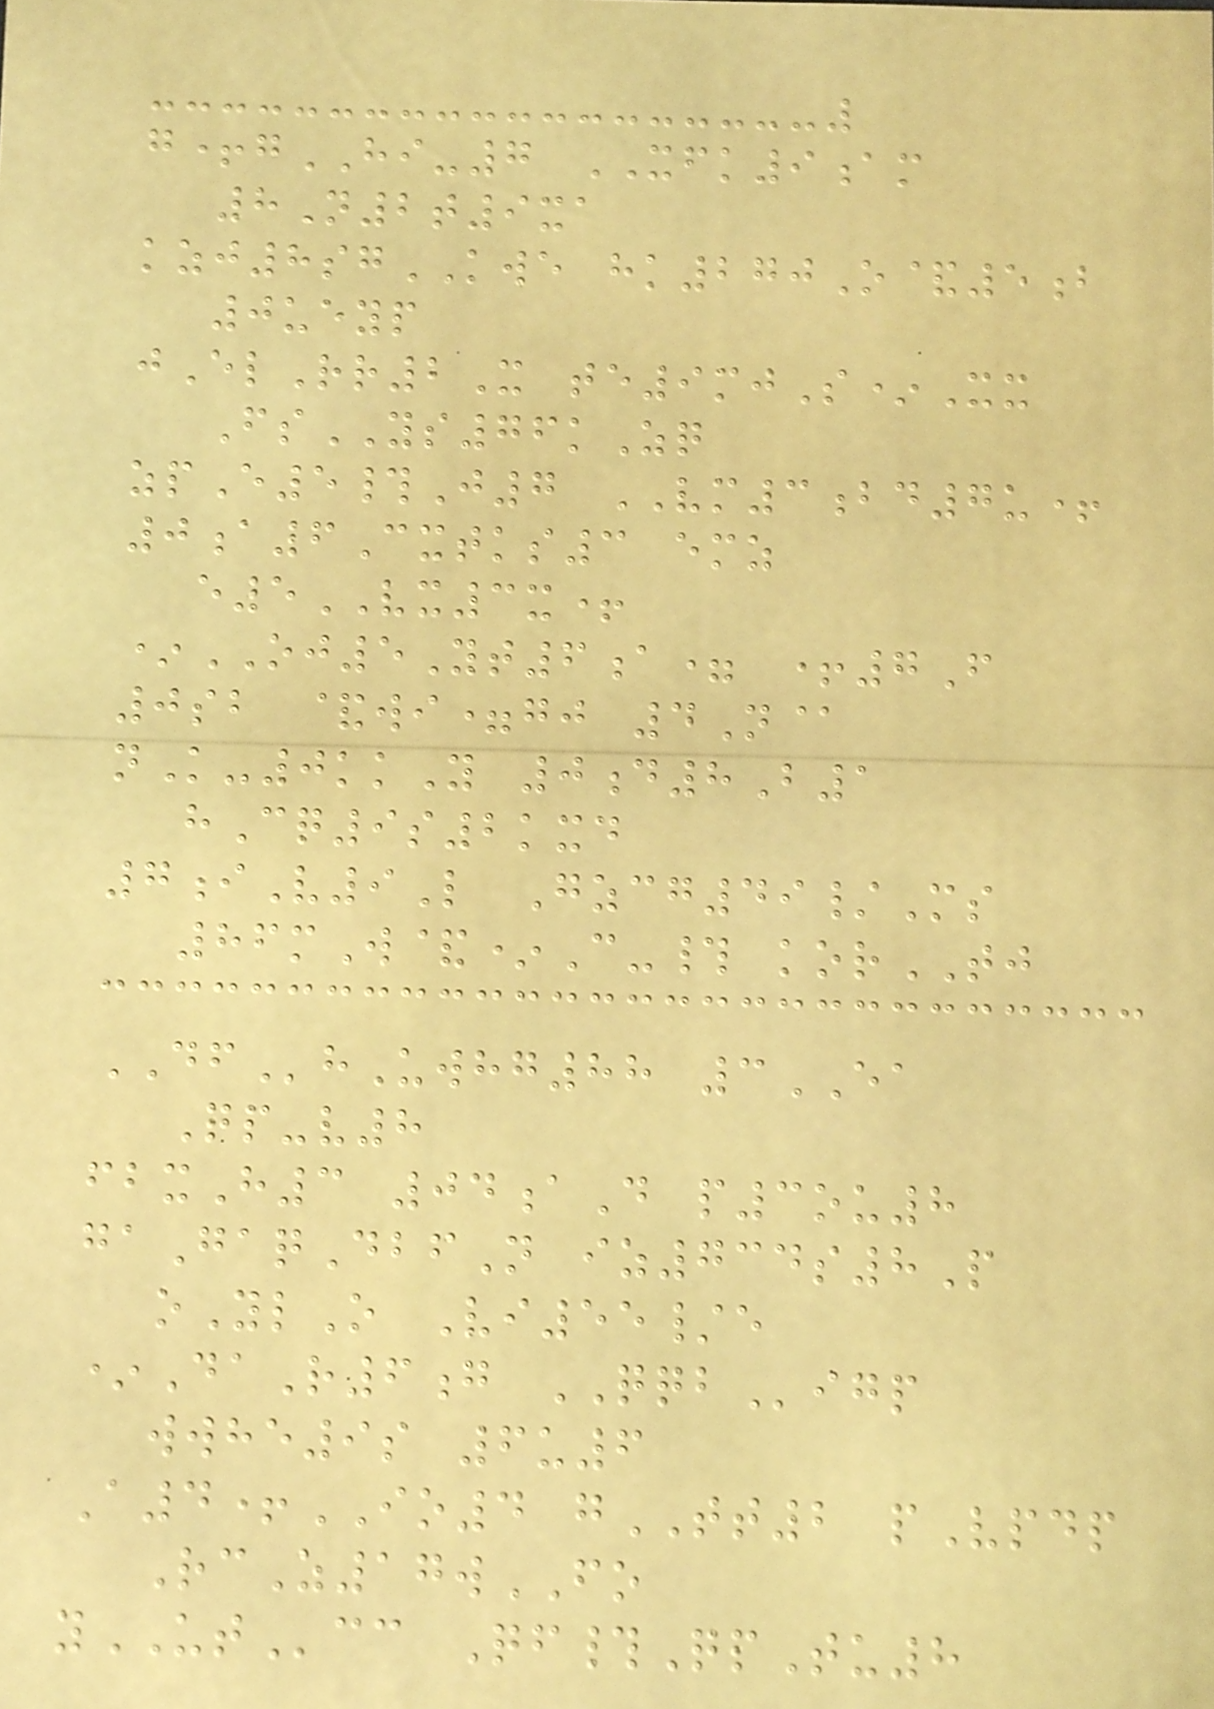g+gHI-7 XFK9am
8N2t9xa
kzj8sgKWE hk270O&5b
0ueyp
jElRr2X te9mjS*Xx
FsYS76kZq
zpE5#J7 VM3bd7u+
0a6Cxtks3 emz
e5VX3x+
*OJ5Yt6a= +7F
0sb &wi=gj 4N@
nK-0kkY 0d8B1
hCq9s2kxd
7iV9L Gzcg49/Ms
86mW&*C-# korTJ
DFhUwhg88 3EA
Qp-v8
fbxH3 04aD p3ou8
gaGaqDbfN iz734s8P
oYlO Vi55/e
*DaR6g QQBigp
wwhe9s 6u6
A4+IO4 gTT2 pVpdp
RcZ17wFO
yUTcc Qf#QpTu8
